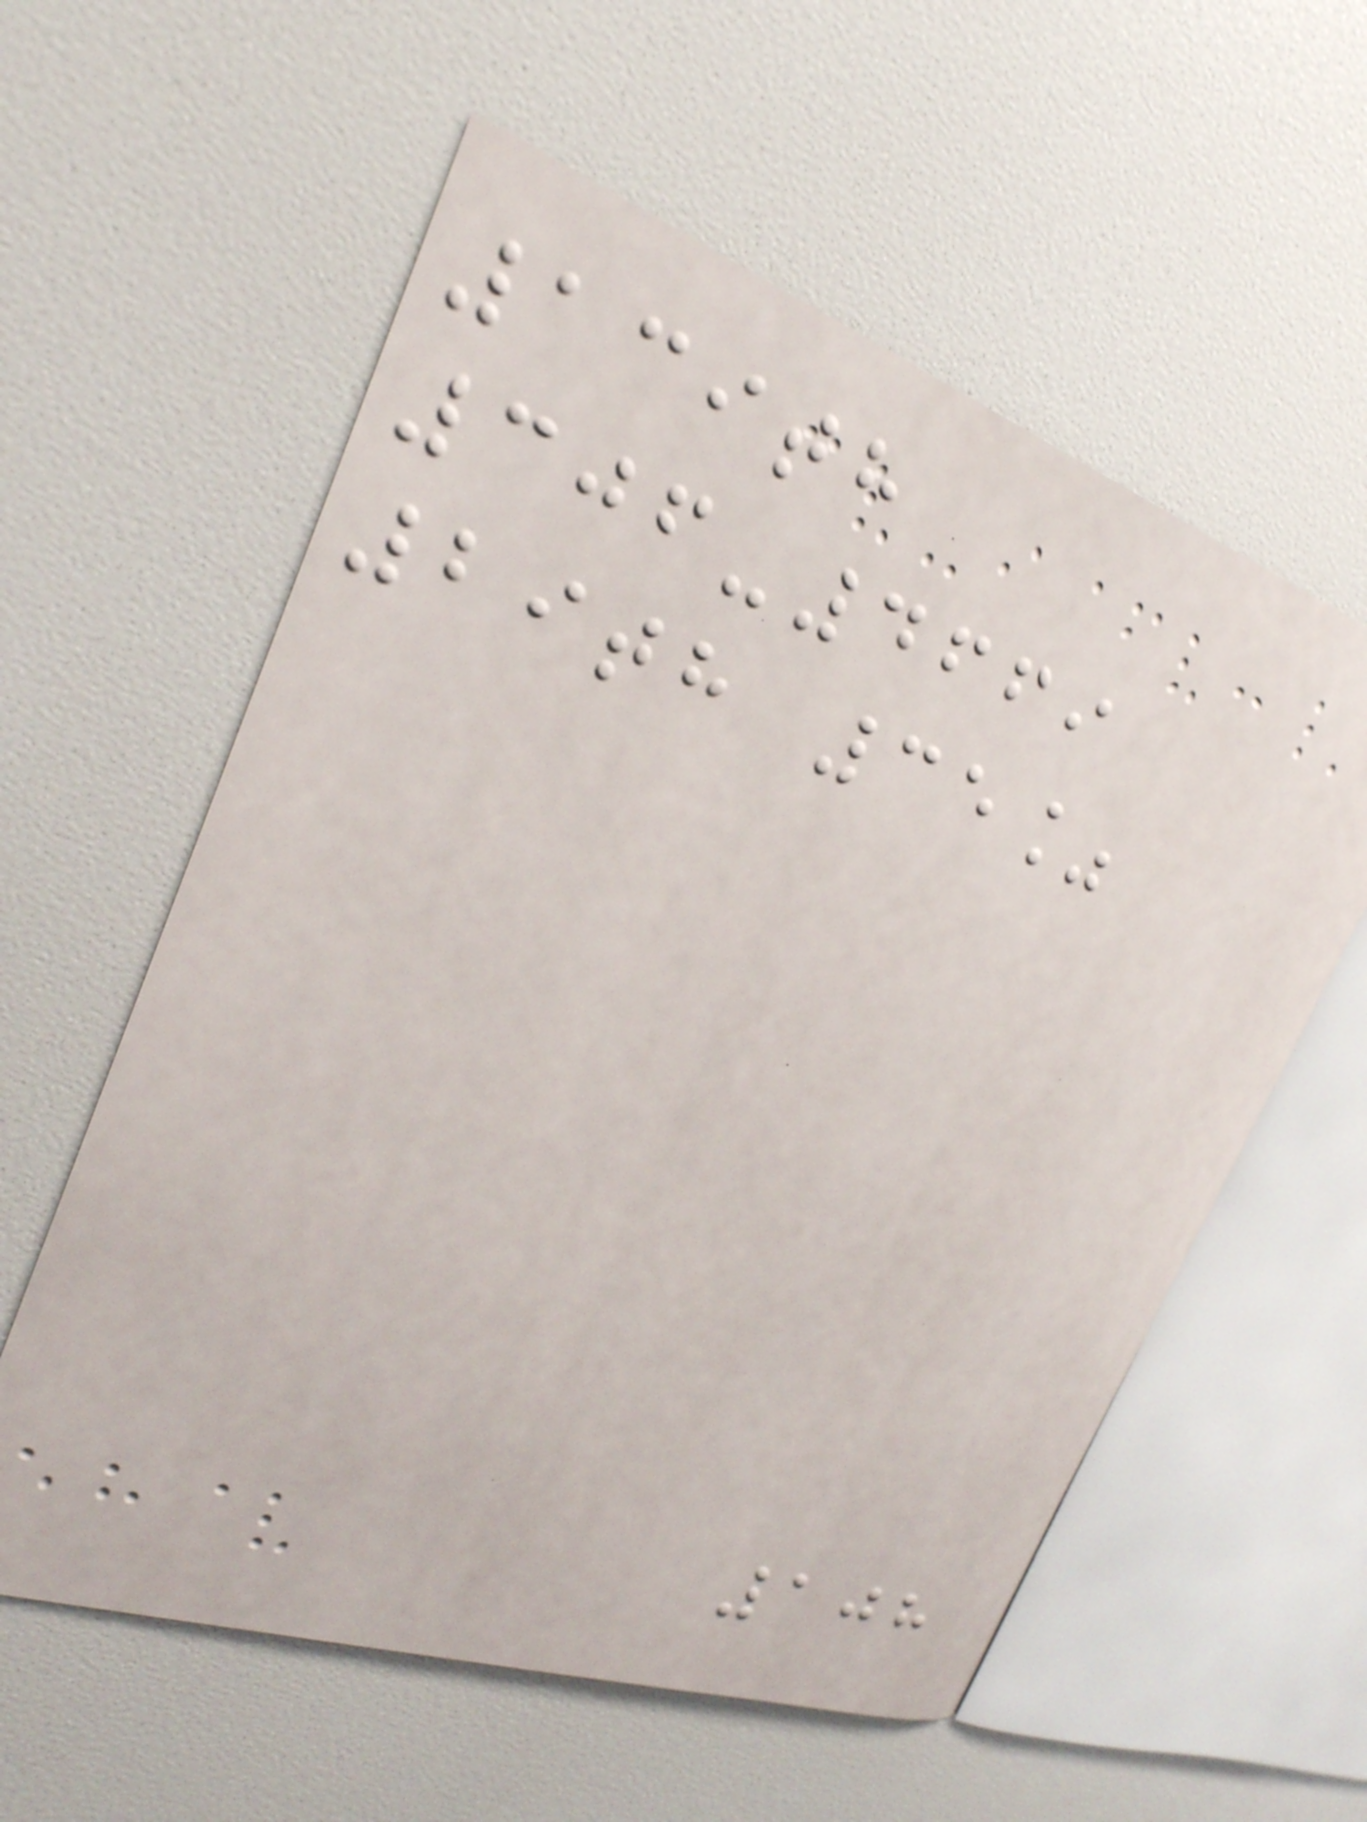139th
306-4669
29th 35%
108
